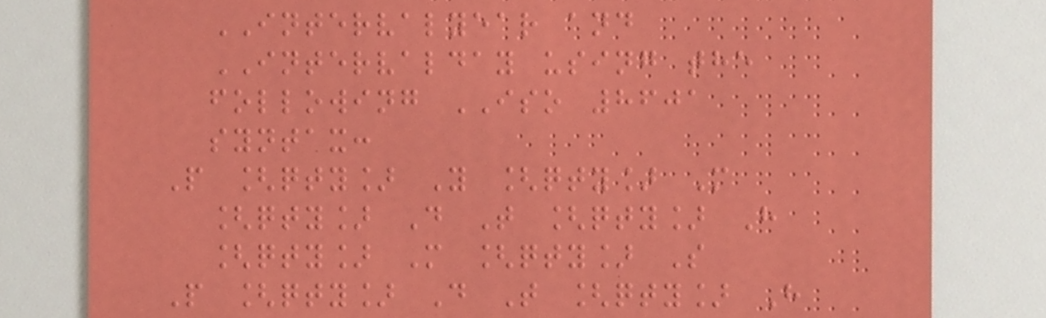INTERVALYEAR and
INTERVALDAY using the
following ISO 8601
syntax:
P [qty] Y [qty] M
[qty] D T [qty] H
[qty] M [qty] S
P [qty] D T [qty] H
